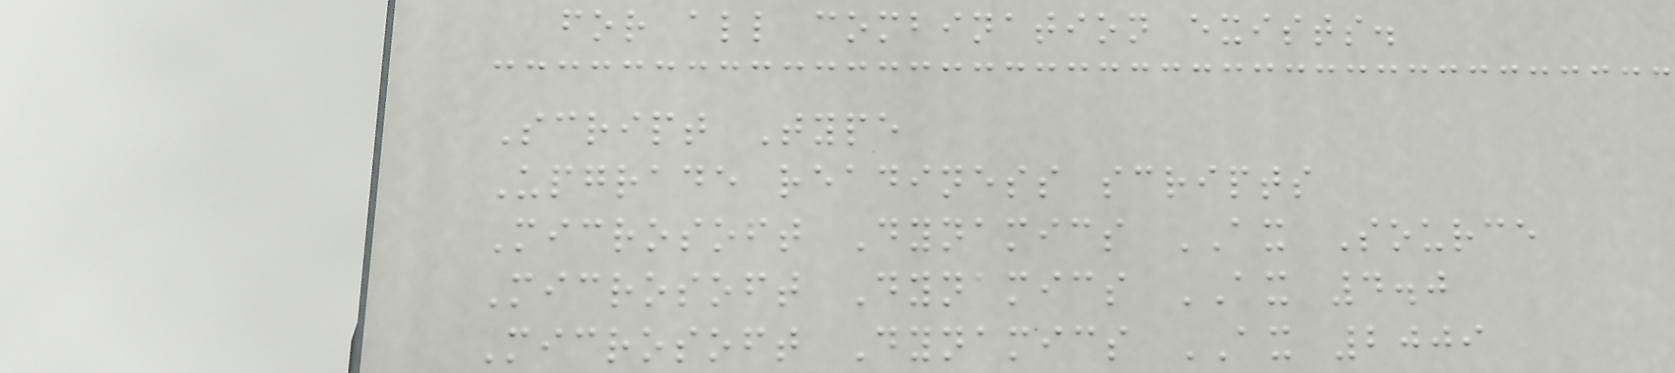for all combination exists.
Script Type
Upgrade readiness scripts
Microsoft Dynamics AX Source
Microsoft Dynamics AX 4.0
Microsoft Dynamics AX 2009
